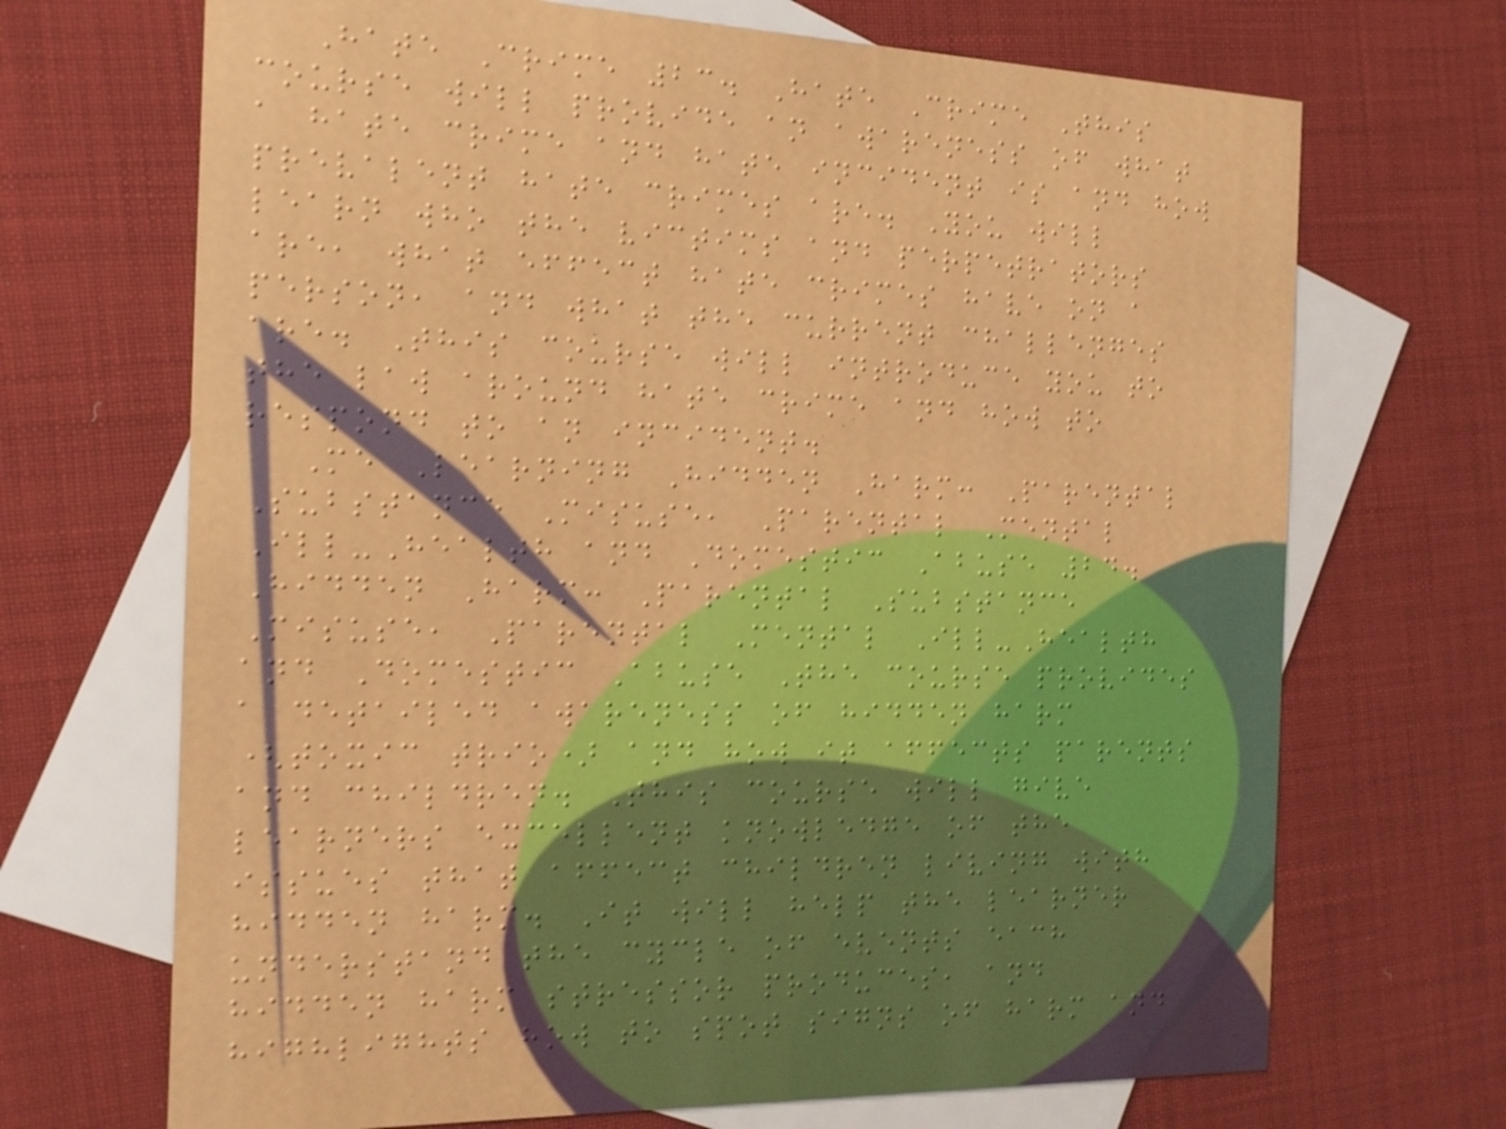Hate Crime 23. Hate Crime This
course will provide an awareness of what
a hate crime and hate incident is and how
prevalent hate crimes are. You will
learn who the victims and perpetrators
are, what effect hate crimes have on a
person, and what the current challenges
are. This course will introduce you to
the law around hate crime and how to
respond to an incident.
Me Learning Hidden Harm: Parental
Substance Misuse, Parental Mental
Ill-Health and Domestic Abuse 24.
Hidden Harm: Parental Substance
Misuse, Parental Mental Ill-Health
and Domestic Abuse The course provides
a detailed awareness of hidden harm
(toxic trio) and how it affects parents
and children. This course will give
learners excellent knowledge of the
issues that affect children living with
hidden harm. It will help the learner
understand the cycle of events each
hidden harm stressor produces, and
highlights how to spot signs of harm and
